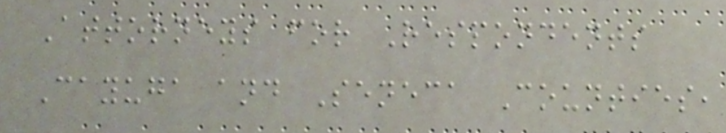Attorneys for Respondents
Cayuga and Seneca Counties,
